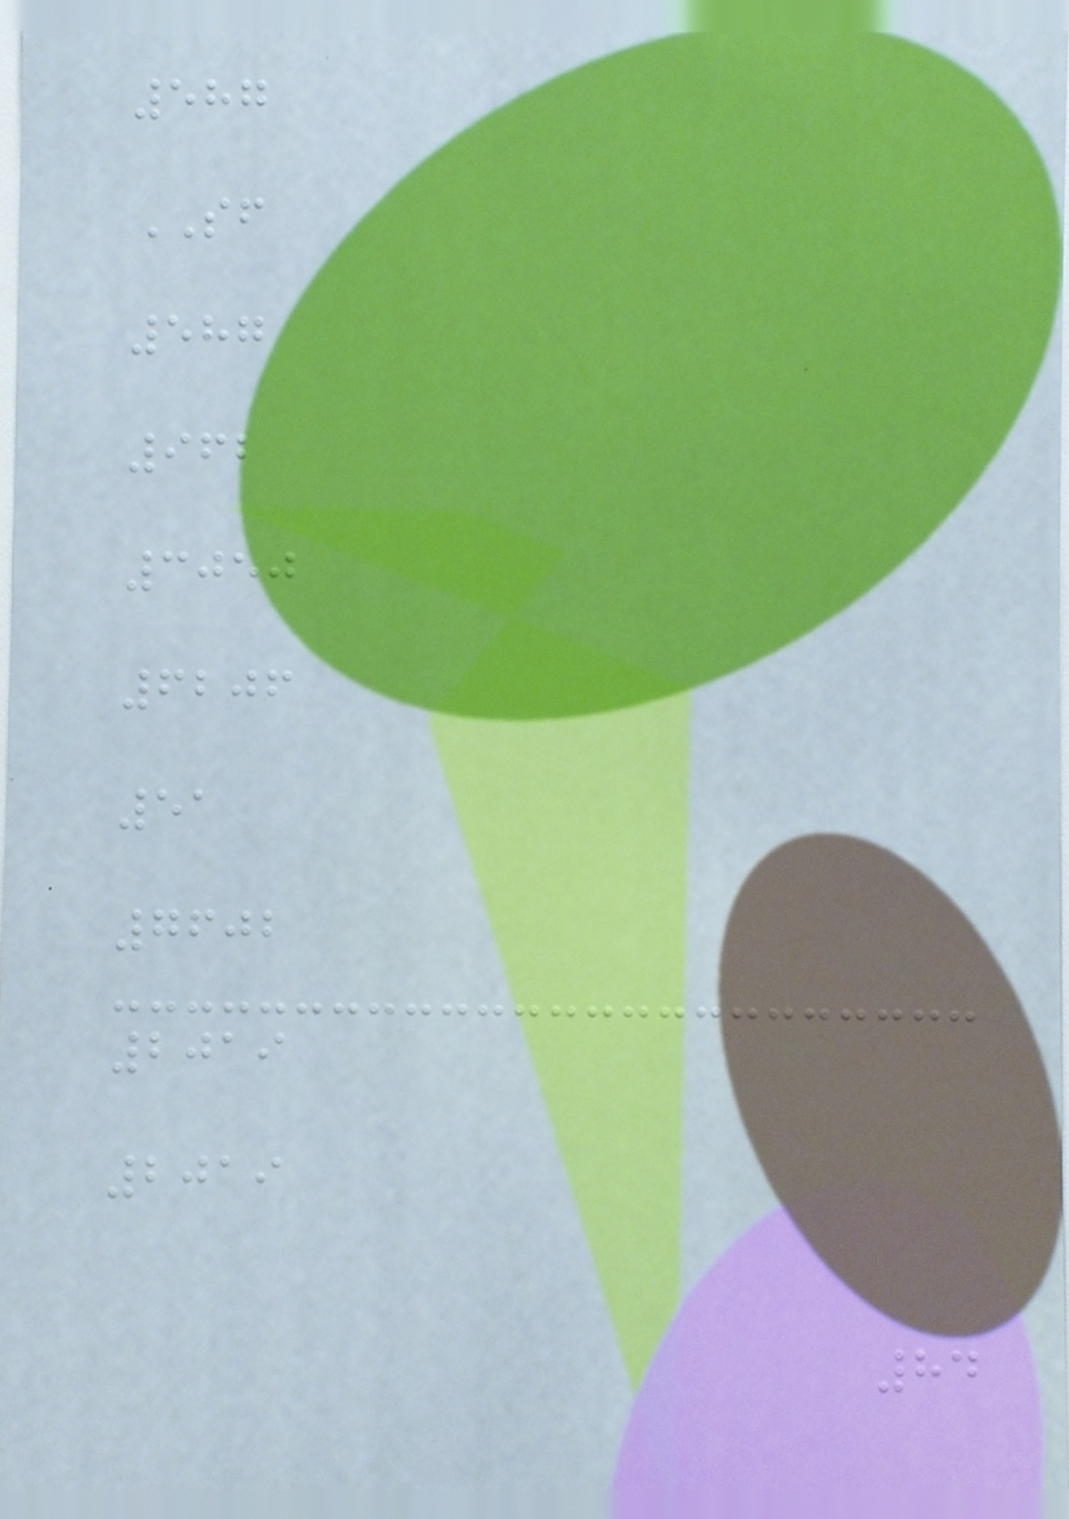587
SF
587
962
3050
6206
51
7602
2019
2019
84
